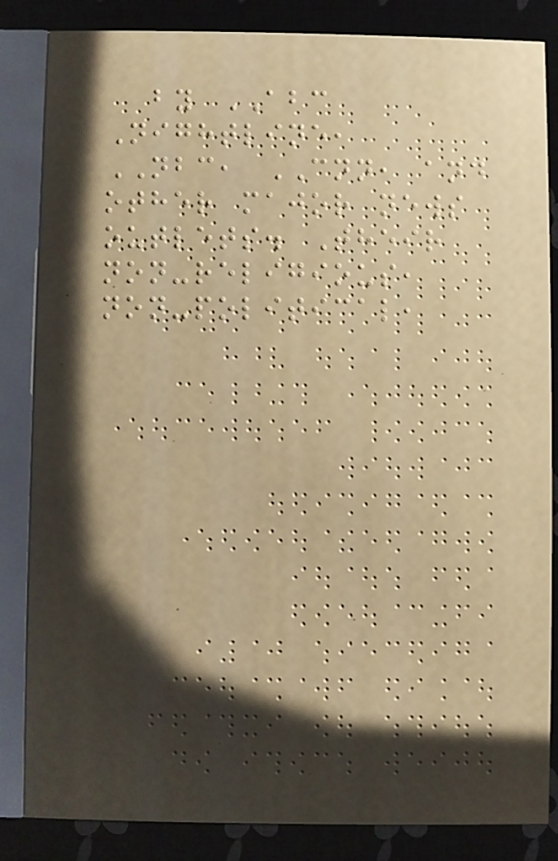by ABC
Nightline,
NBC, CNN, and
other major news
outlets. Their
non-religious,
non-political,
